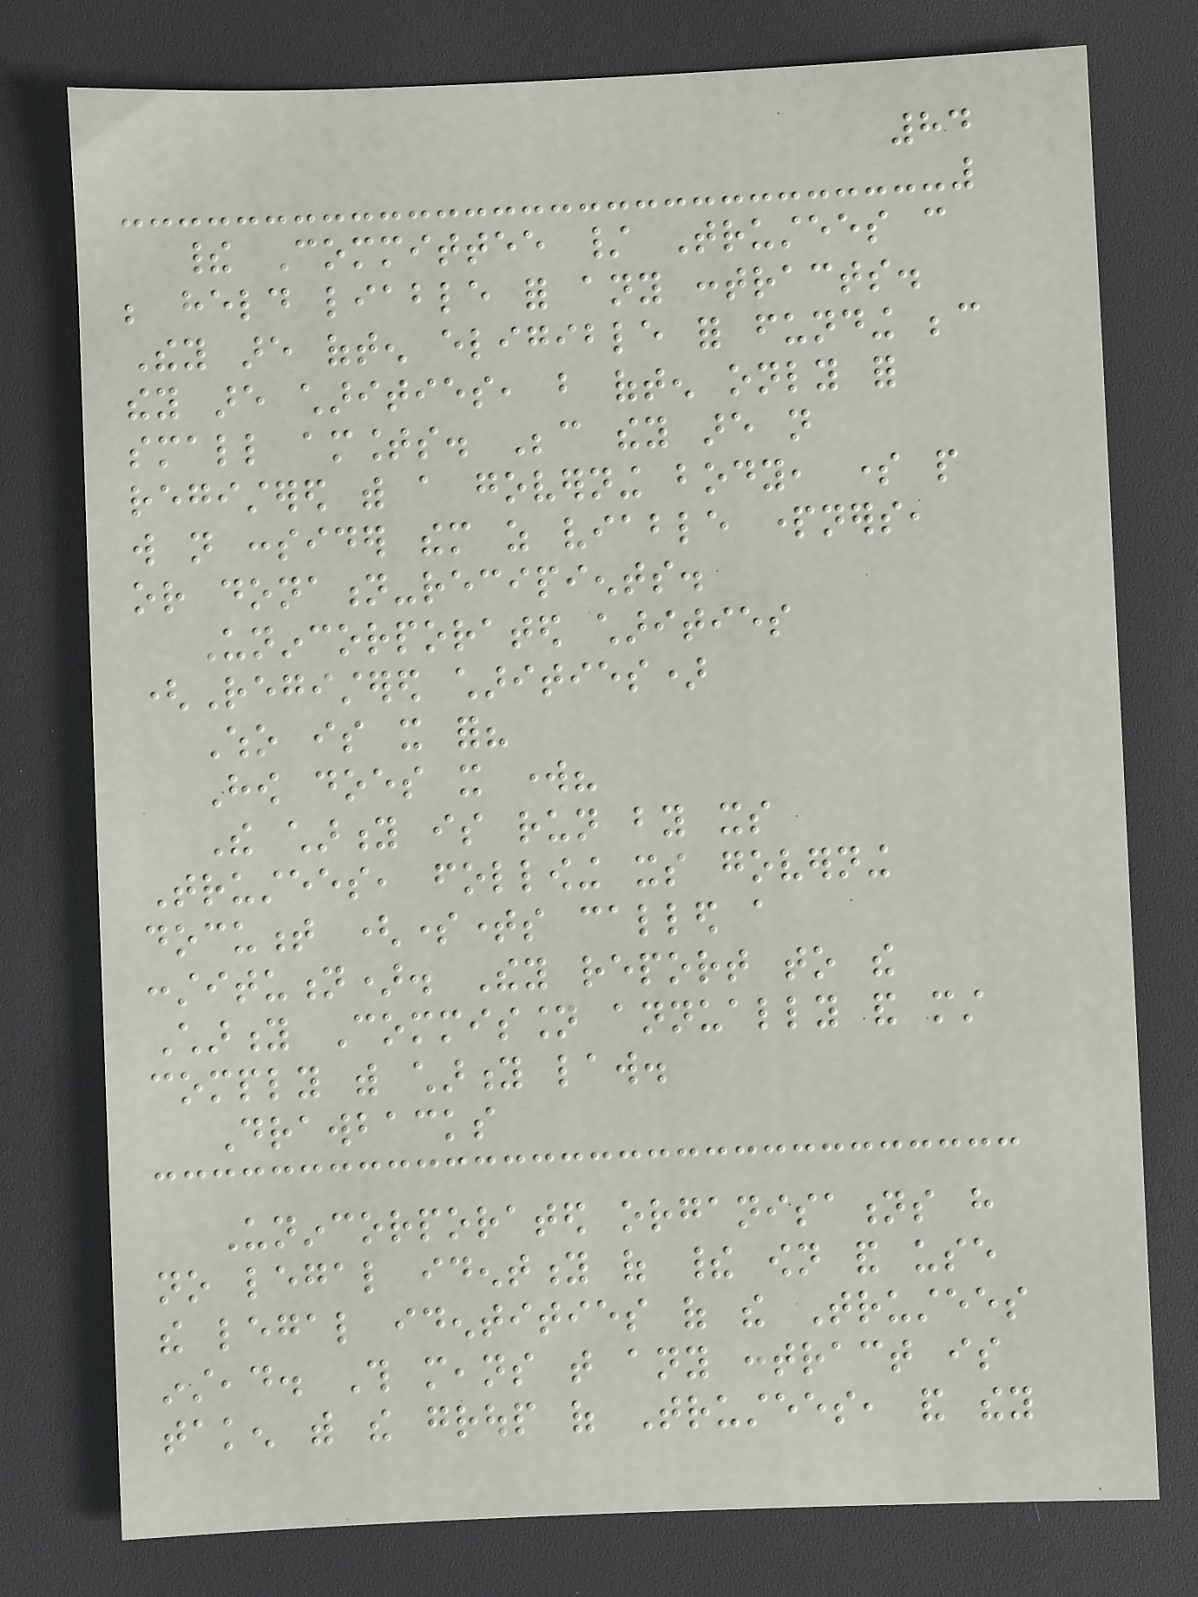84
their Committee / Trustees can
be held liable for any contracts.
They are often eligible for funding because
they are charities, but often only for
small amounts. Because they are not
registered with a governing body, some people
will not consider them as viable partners,
or donation-recipients.
Unincorporated charities
(Registered charities)
Who is it for?
How does it work?
The charity is run by its
Trustees, following its governing
document (sometimes called a
constitution). They report to the
Charity Commission annually and must
comply with charity law.
Drawbacks
Unincorporated organisations have
no legal identity of their own and use
the legal identities of the Trustees
instead. This means that any contract is
taken with the group of Trustees, and they
